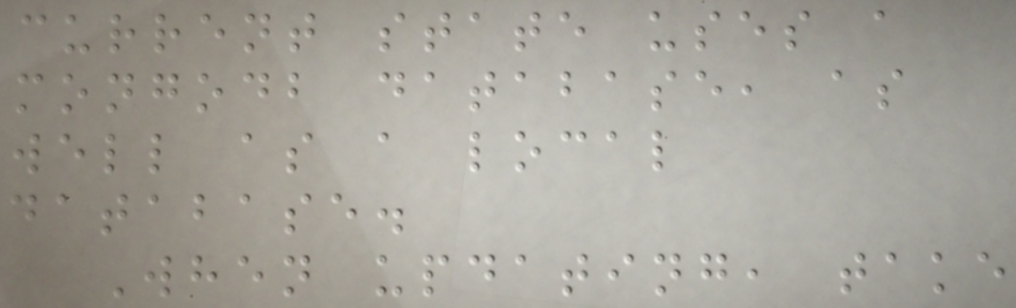current state uses a
mongodb database, as
well as a local
database.
When updating, take
